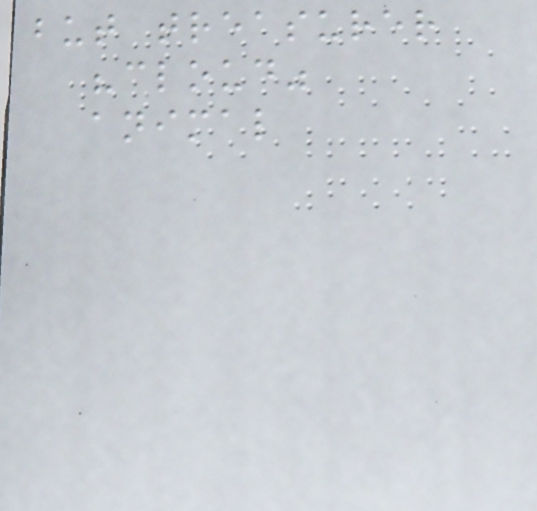but treasurer
"cloud"
animal
